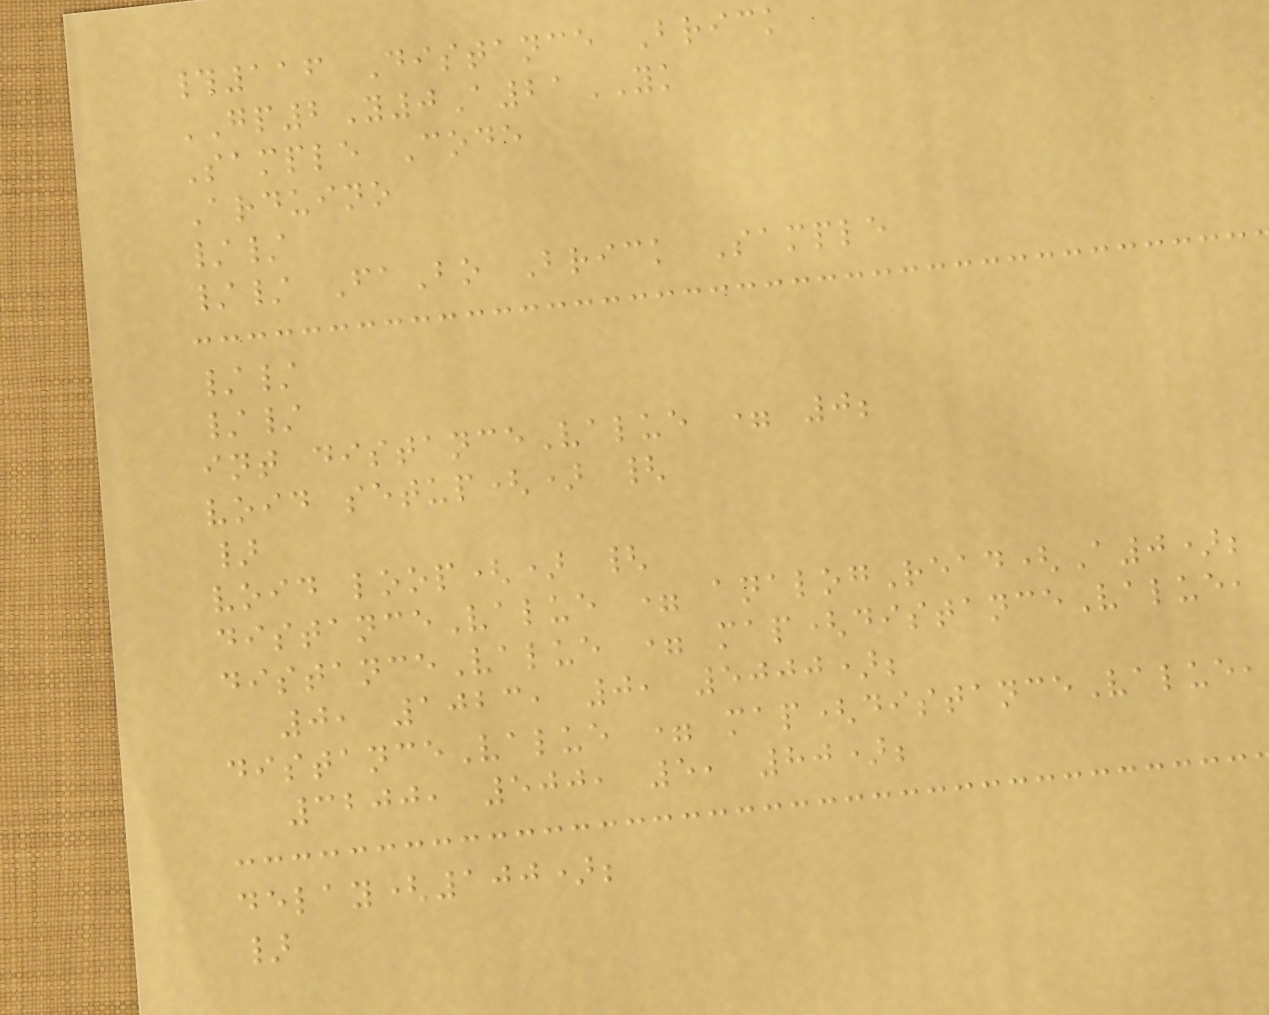#116 Distance Brick
GP2Y0A21YK
Sample Code
Arduino
//
// FaBo Brick Sample
//
//
int distanceValue = 0;
void setup() {
}
void loop() {
distanceValue = analogRead(A0);
distanceValue = map(distanceValue,
0, 1023, 0, 5000);
distanceValue = map(distanceValue,
3200, 500, 5, 80);
delay(100);
}
